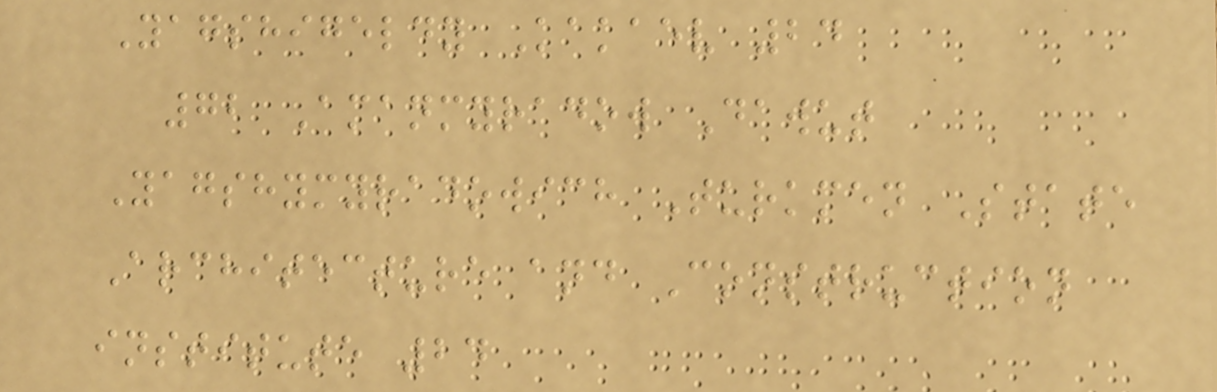Yagshigeldy Kakaev 24
72 Amanmyradow Dawut
Yagshymyradowich Turkmen State
Architecture and Construction
institute 24
